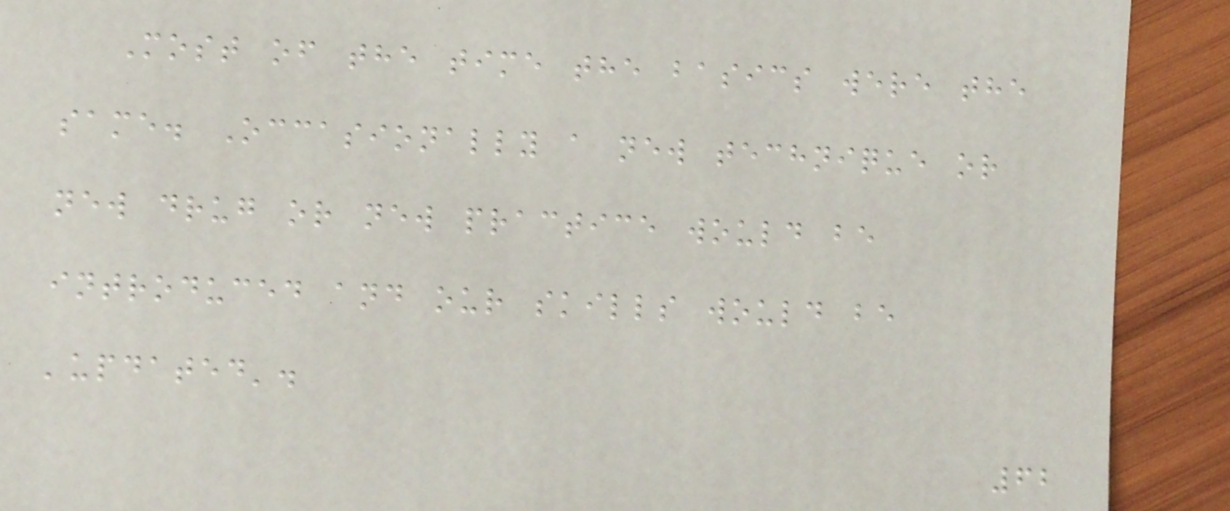Most of the time the basics were the
same. Occasionally a new technique or
new drug or new practice would be
introduced and our skills would be
'updated'.
62
